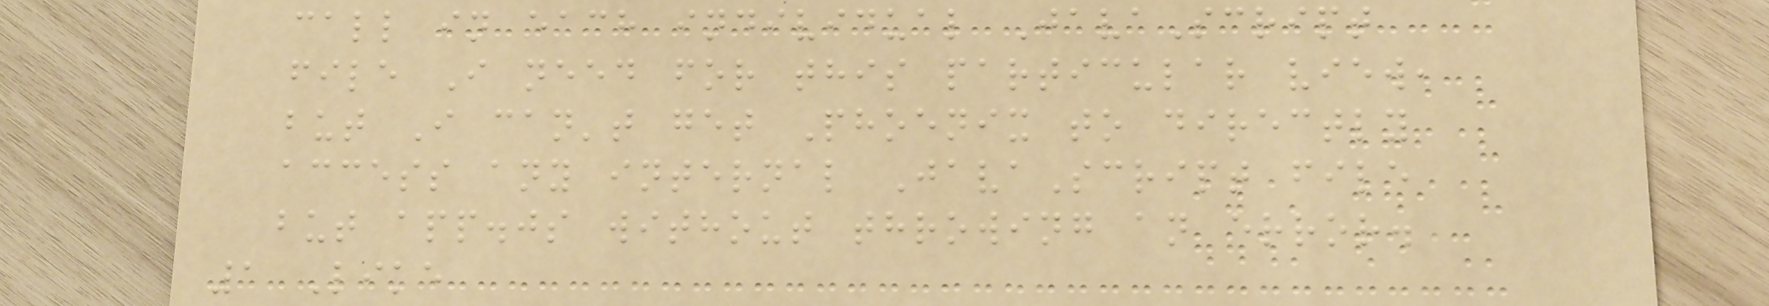call in each individual JavaScript
file I need for this particular view,
but I can't get Phoenix to directly
access any internal JavaScript file
but app.js without throwing an error.
1 Like
